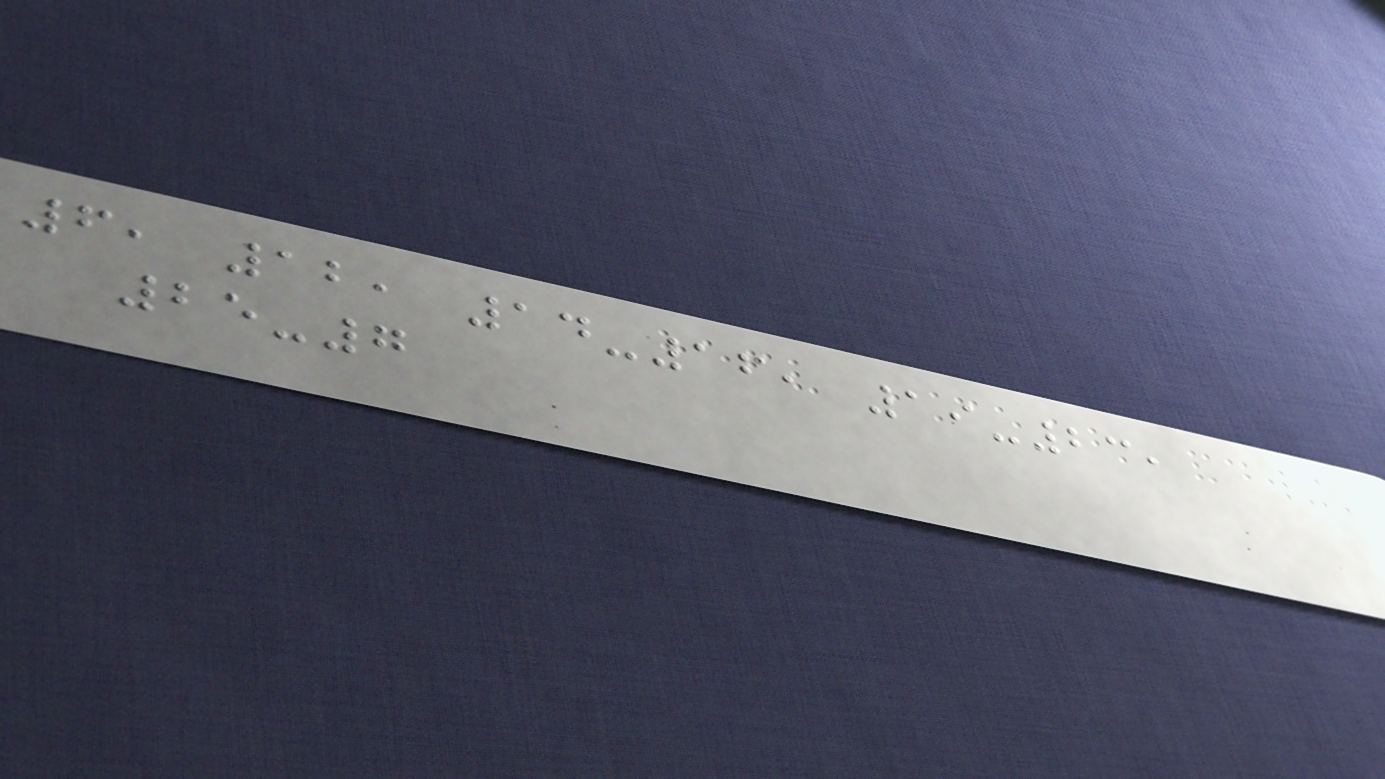6, 12, 14-16, 19-23,
25-7
